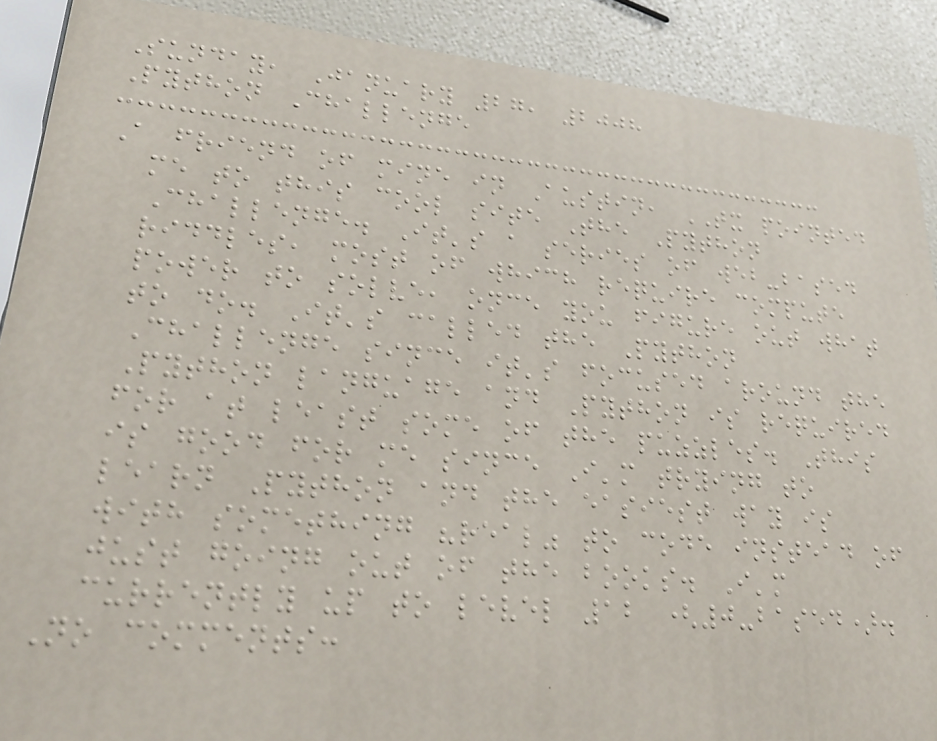Sunday, January 27, 2008
Python Challenge
A friend of mine in Austin, TX pointed
me to this cool site The Python
Challenge. It's a series of web-based
riddles, most of which require compute
power to solve, once you figure out what
to do. It's called the Python
Challenge since it's focused around the
Python language and Python is required
for at least some of the puzzles. This
is good for me since I'm trying to
learn Python and the easiest way is
with something "real" to code instead of
just going out of the books. I'm
currently up to level 12 (0-based).
No comments:
